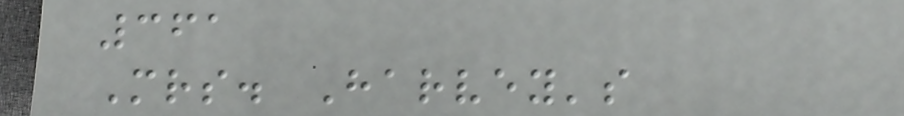361
Mrs. Harvey's
